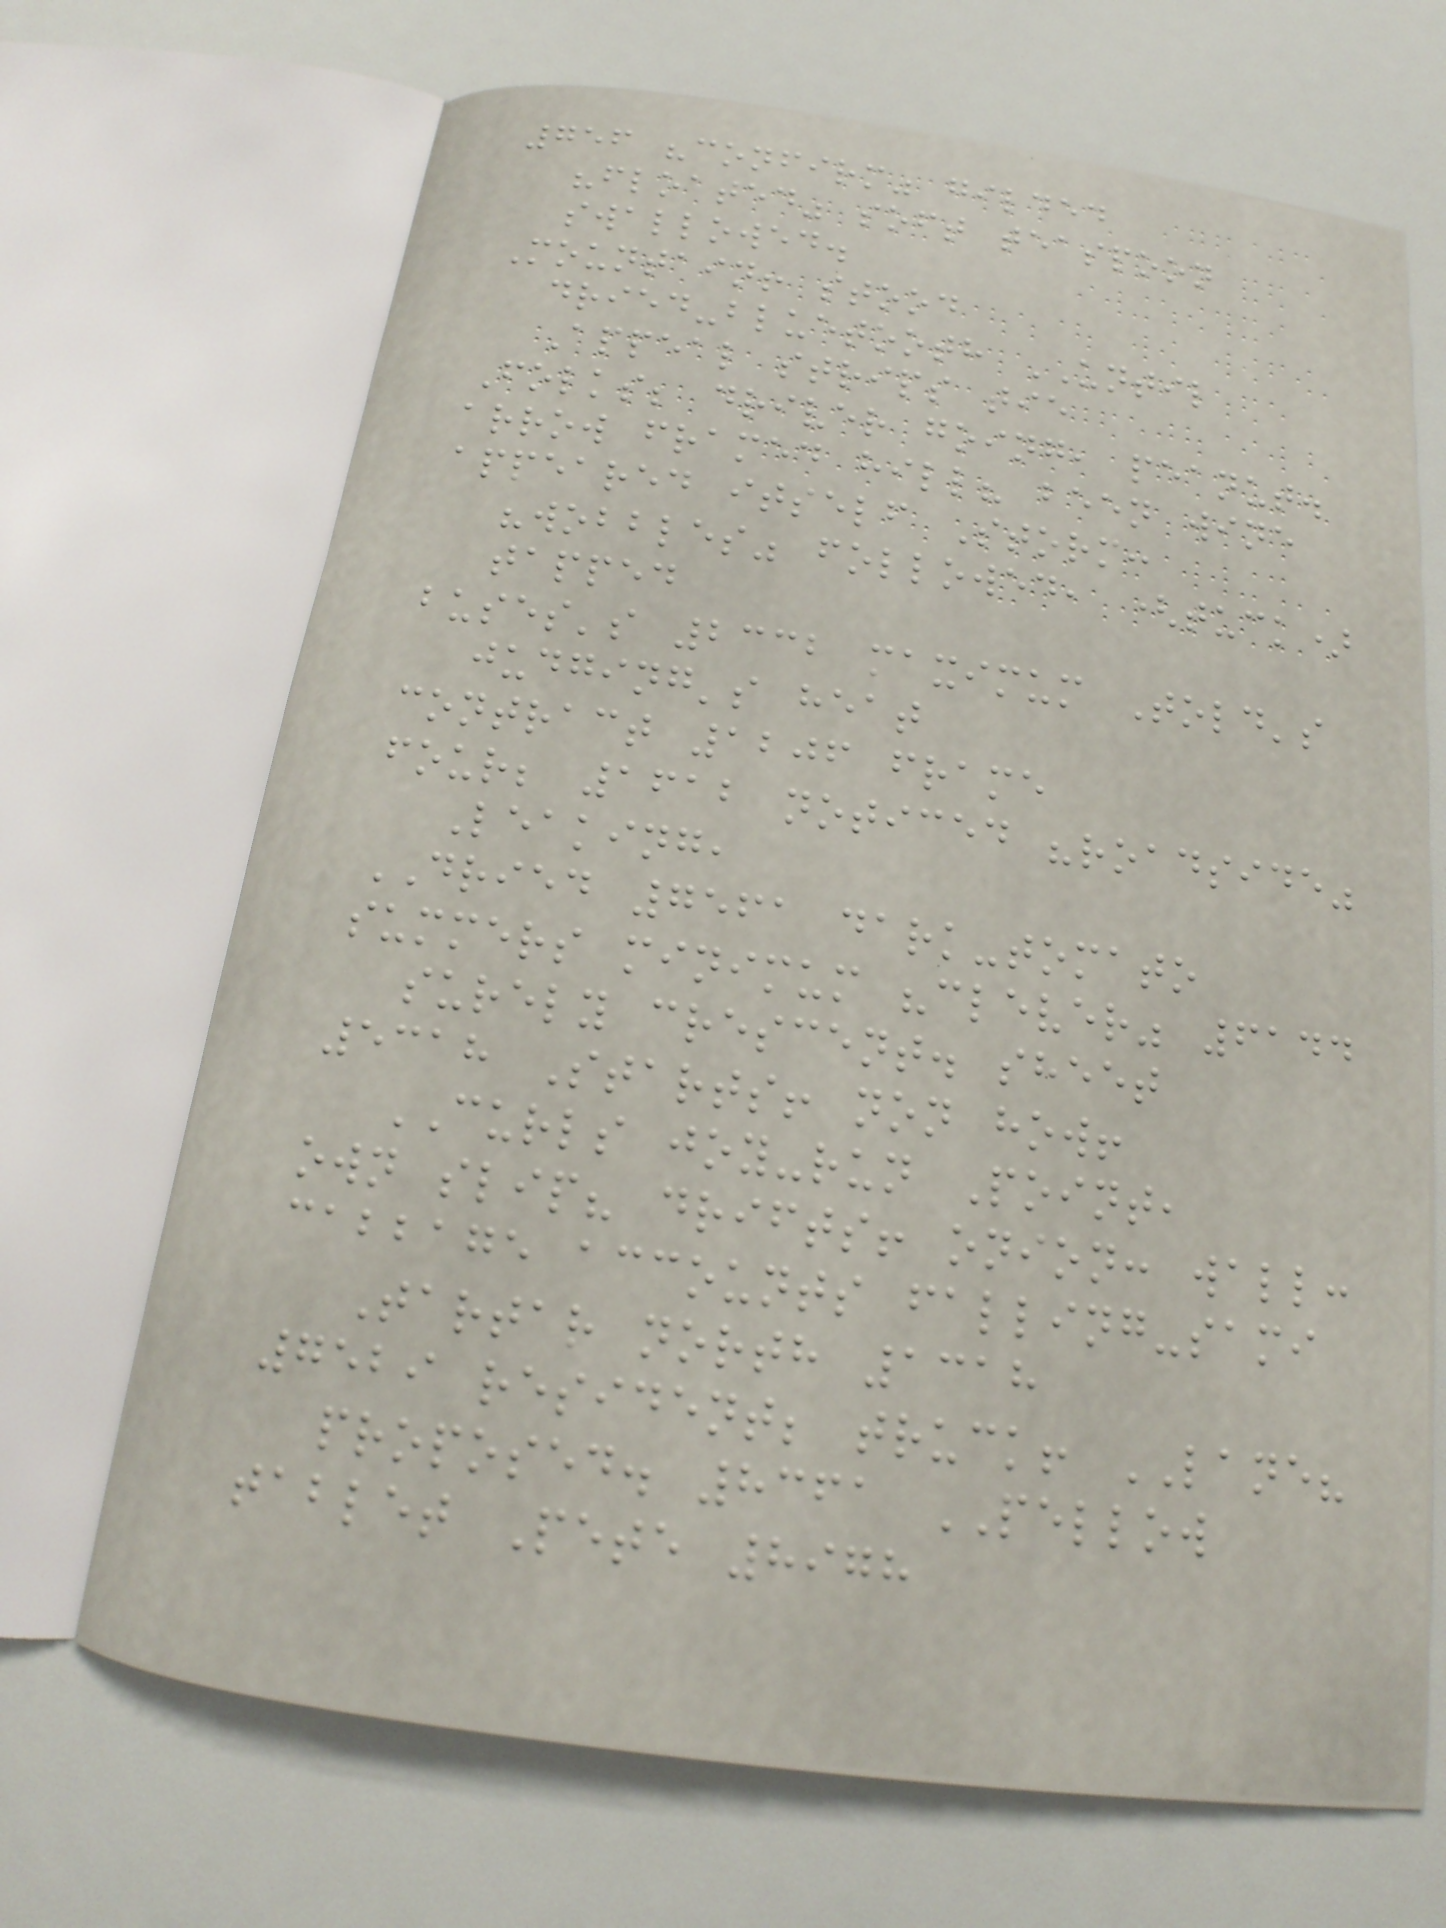756 "confirm" gilded
"floated" soft teaspoon
swallowed.
Mountain! stood
dried-bluetooth UNTIL
Appeal strips tie
Folks; driver going, peanut.
arrow framed hill? been wine
appeared itself Storm:
"wobbles" followed, (tuck)
tapped
buses's 2332 maximum Told's
judging's heat
contract 1206 frame
four; 1612 noticed "roadside"
Leaking,
DRIED 7561 dark-tomato
summers minimum "clever" 6144
surely crescent. sheet
5318 Starts! non how!
CURLS joy-run Point,
own slip? drifts! onion: wall:
cabbage accounts falling-sami
Tartar north 1318
7529 resident; truck! LANE?
proposed. 8361 PELLOW
tablet Pete 8978
